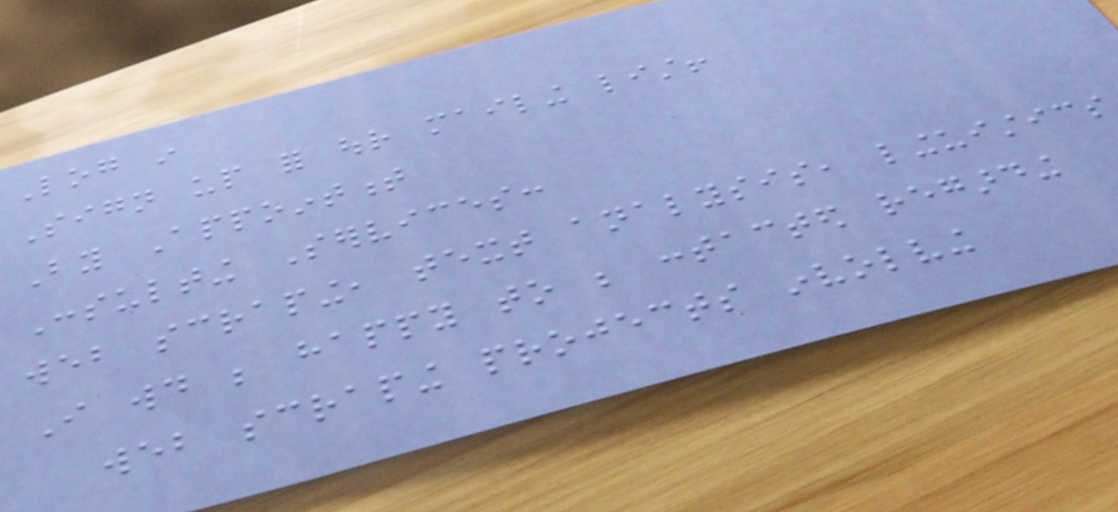Log in
Sign up for our mailing list!
By Appointment
Consulting Services:
web scraping, text analysis, linguistics
I would be happy to be contacted regarding
web scraping projects involving
